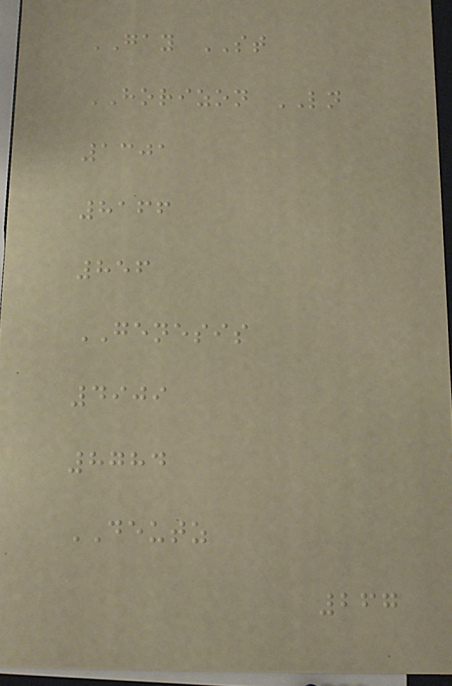GAY ST
HORIZON LN
1301
8166
856
GENESIS
4909
8784
DEUTZ
267
